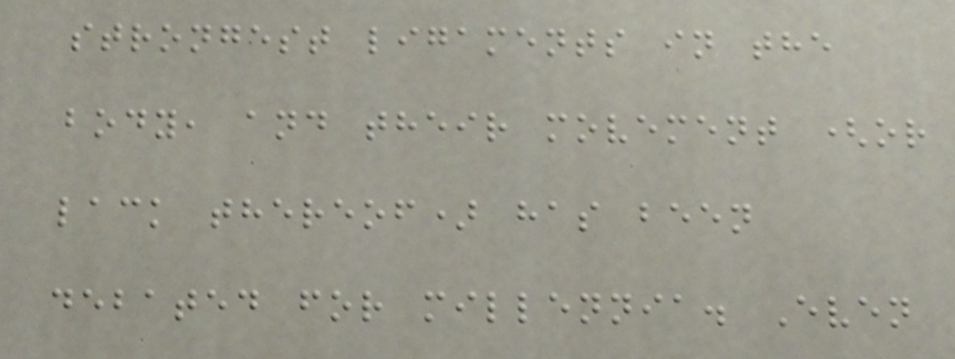strongest ligaments in the
body, and their movement (or
lack thereof) has been
debated for millennia. Even
